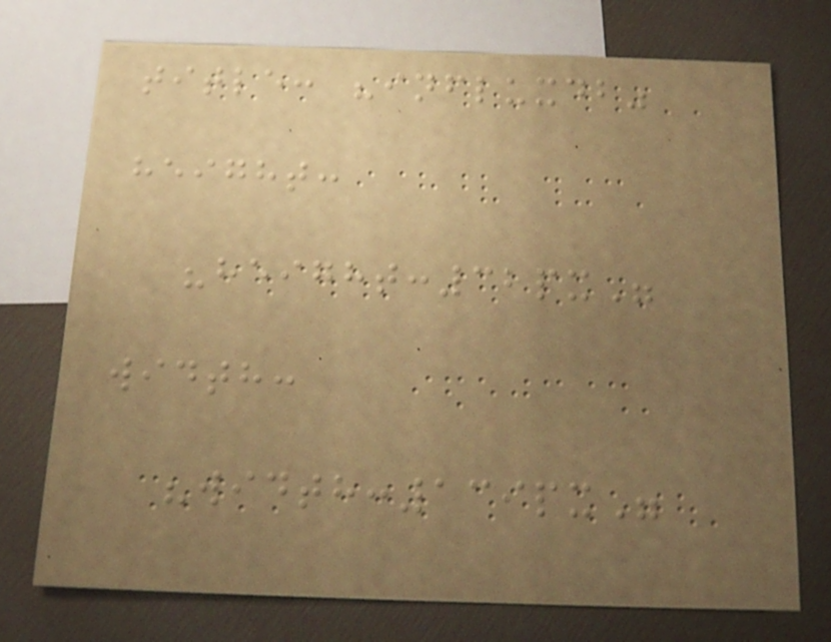title: "influxdb"
height:
"height:32px"
width:
"width:139px"
